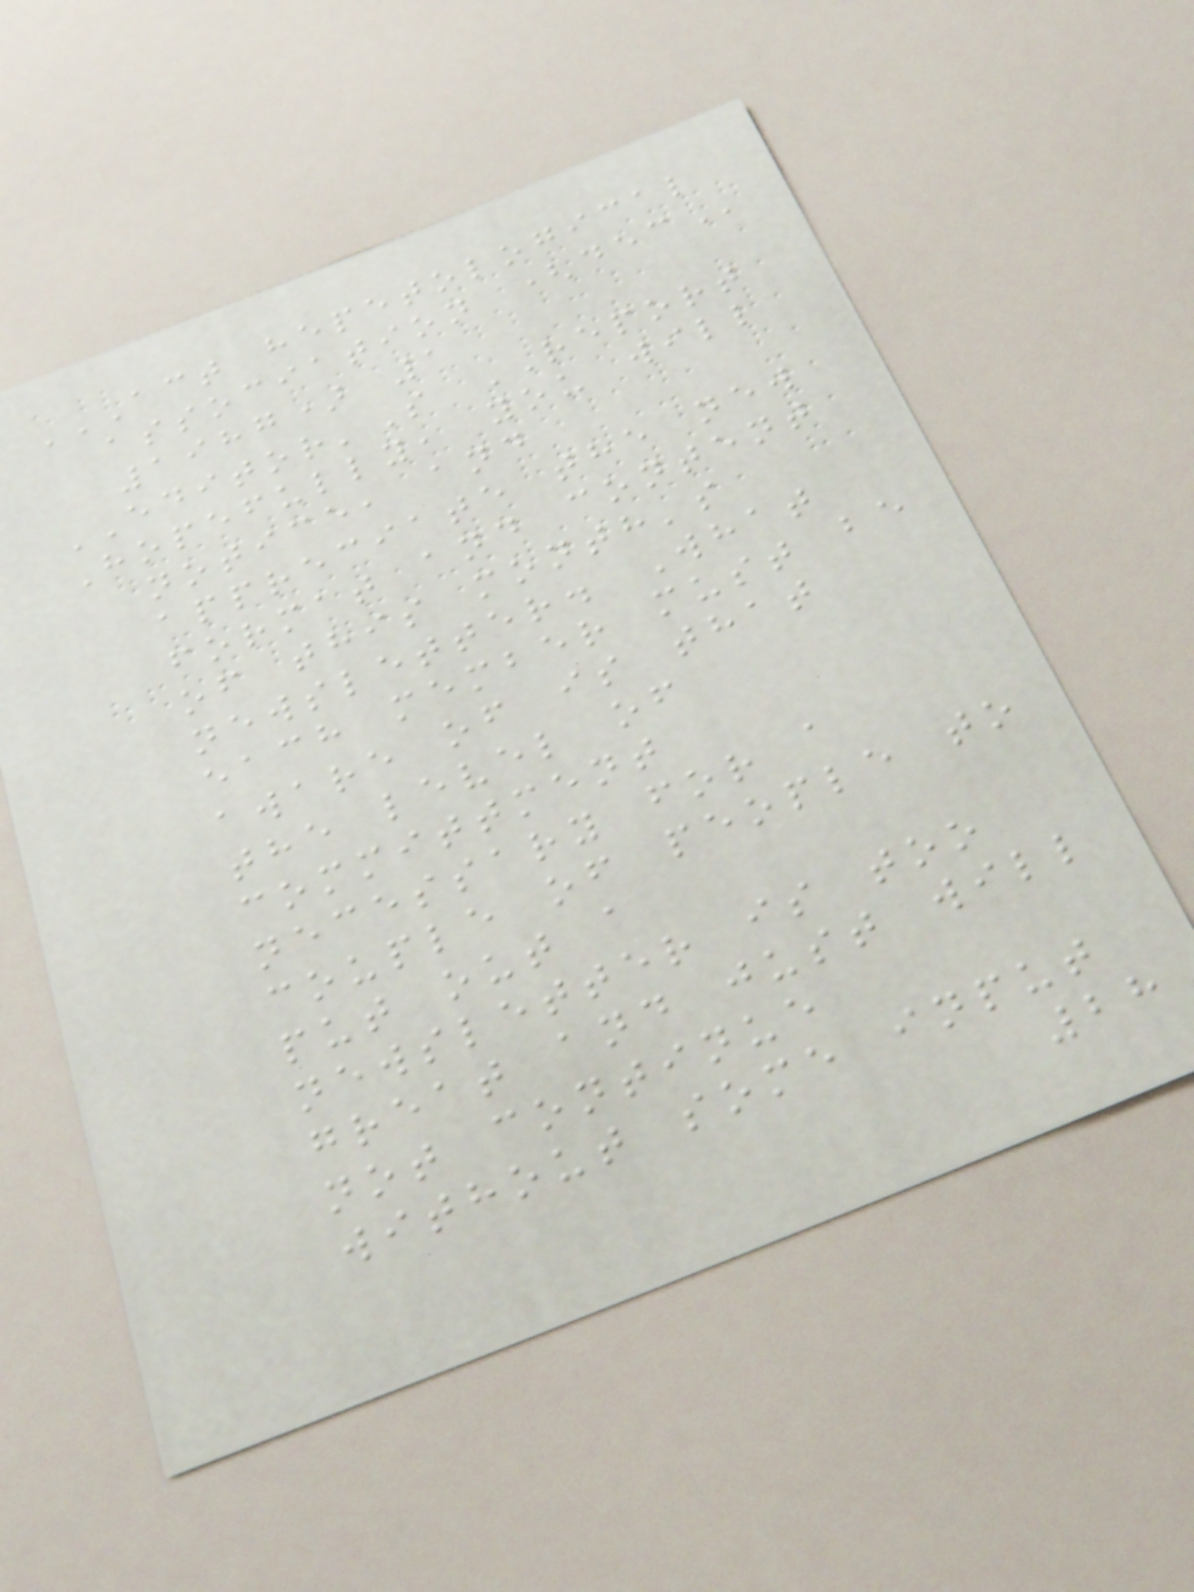ACT HEPETOLOGICAL
ASSOCIATION (DEC
1987) 1
EDITOR'S REPORT
Hopefully, you will
notice, and
appreciate the new
format and content
of this month's
newsletter. What
each member must be
aware of is that
the level of
committment
necessary for a
couple of people to
put out a
newsletter is too
great and just will
not continue
without some input
28
